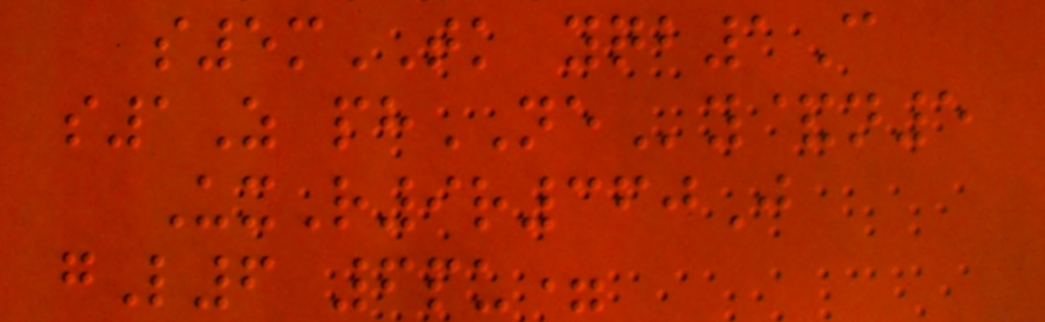s5mTK yqb1C
s1Z phNEy&n5
UxR9r360J
gL6 6pu=
